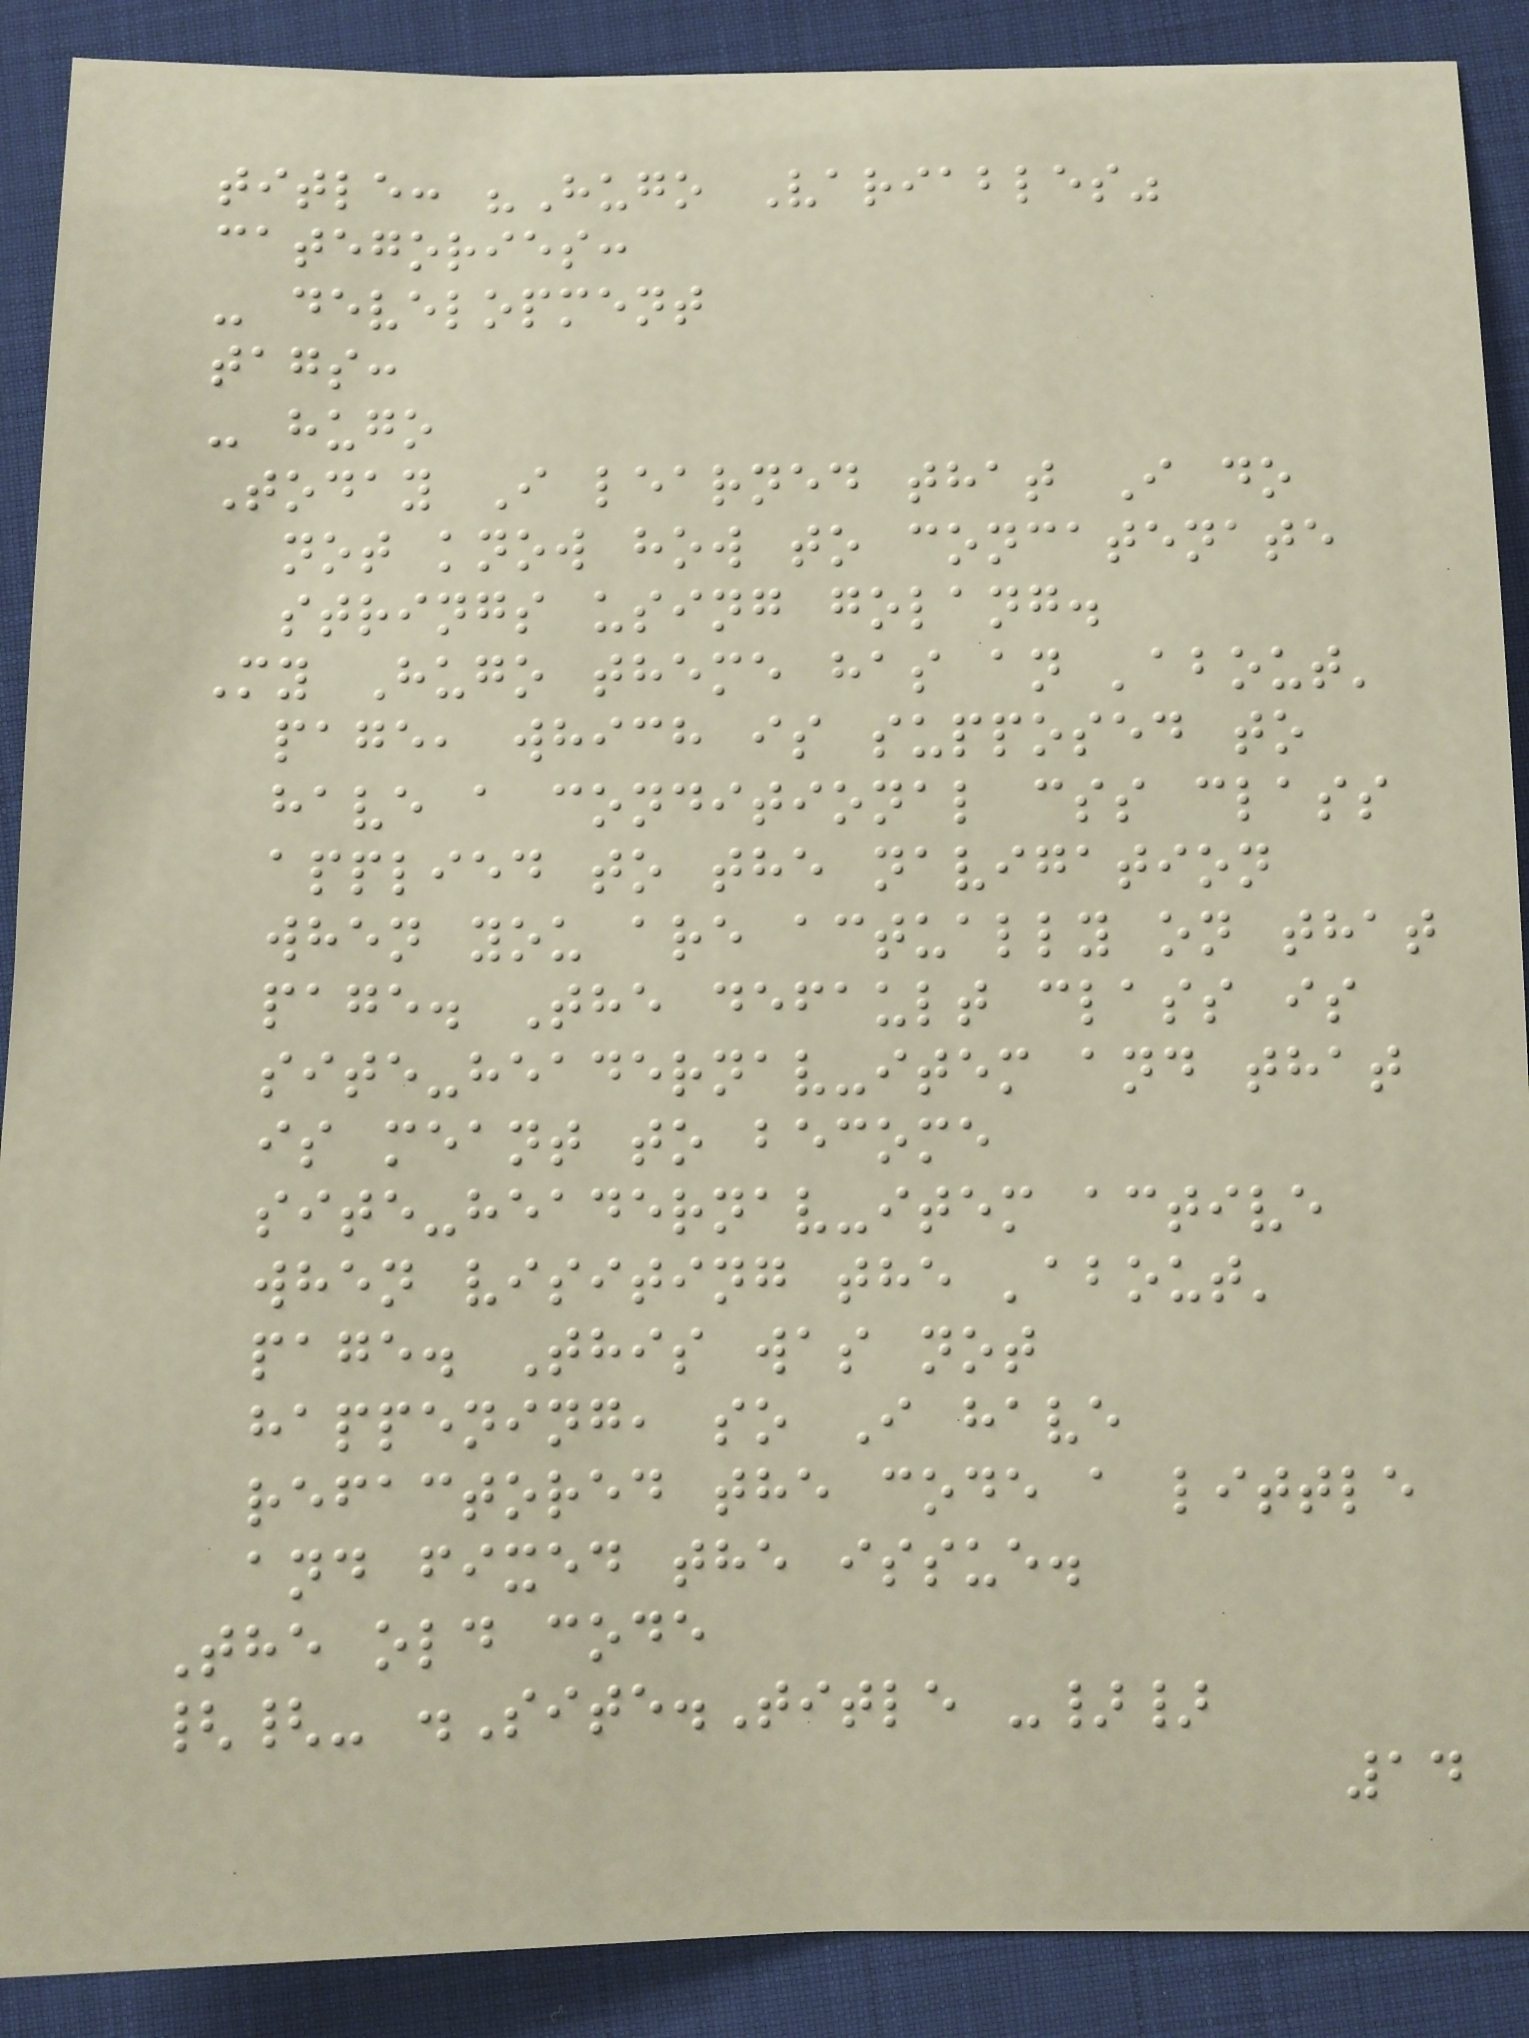title: "Hugo Variables"
categories:
- development
tags:
- hugo
Today I learned that I do
not know how to concatenate
strings using golang.
My Hugo theme has an 'about'
page, which is supposed to
have a conditional css class
applied to the navigation
when you are actually on that
page. The default class is
site-headernav-item and that
is meant to become
site-headernav-item active
when visiting the 'about'
page. This was not
happening, so I have
refactored the code a little
and fixed the issue.
The old code
{{- .Site.Title -}}
14
